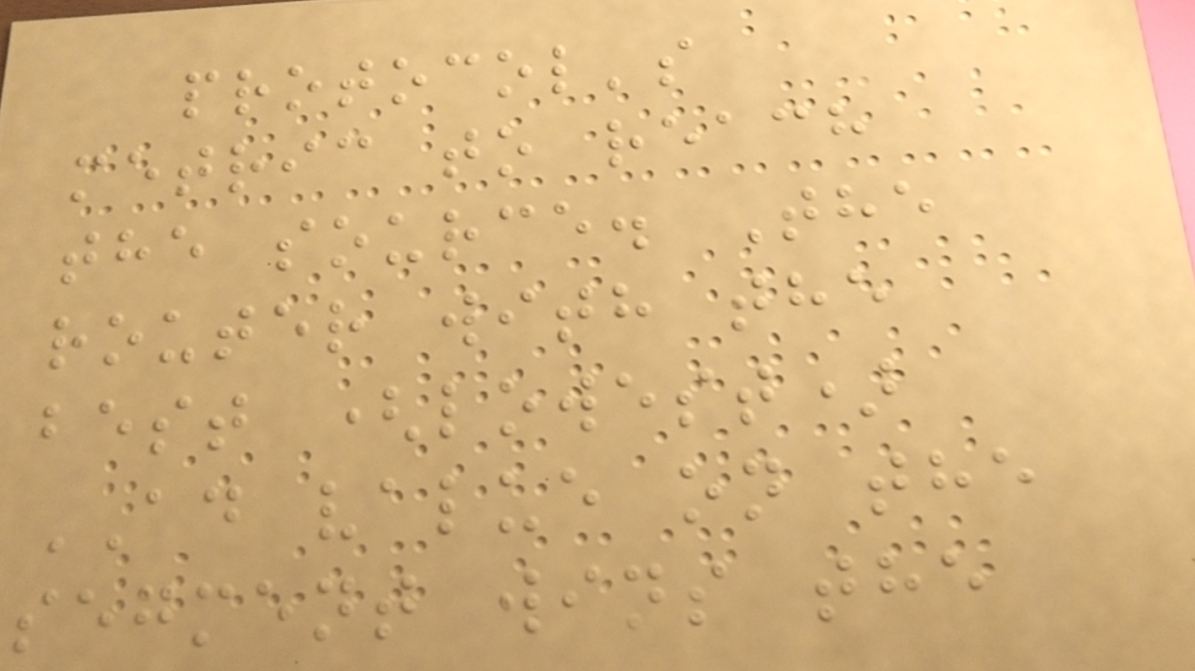protocol's
metric to reach
the source. The
router with the
best (lowest)
AD value on the
segment wins the
